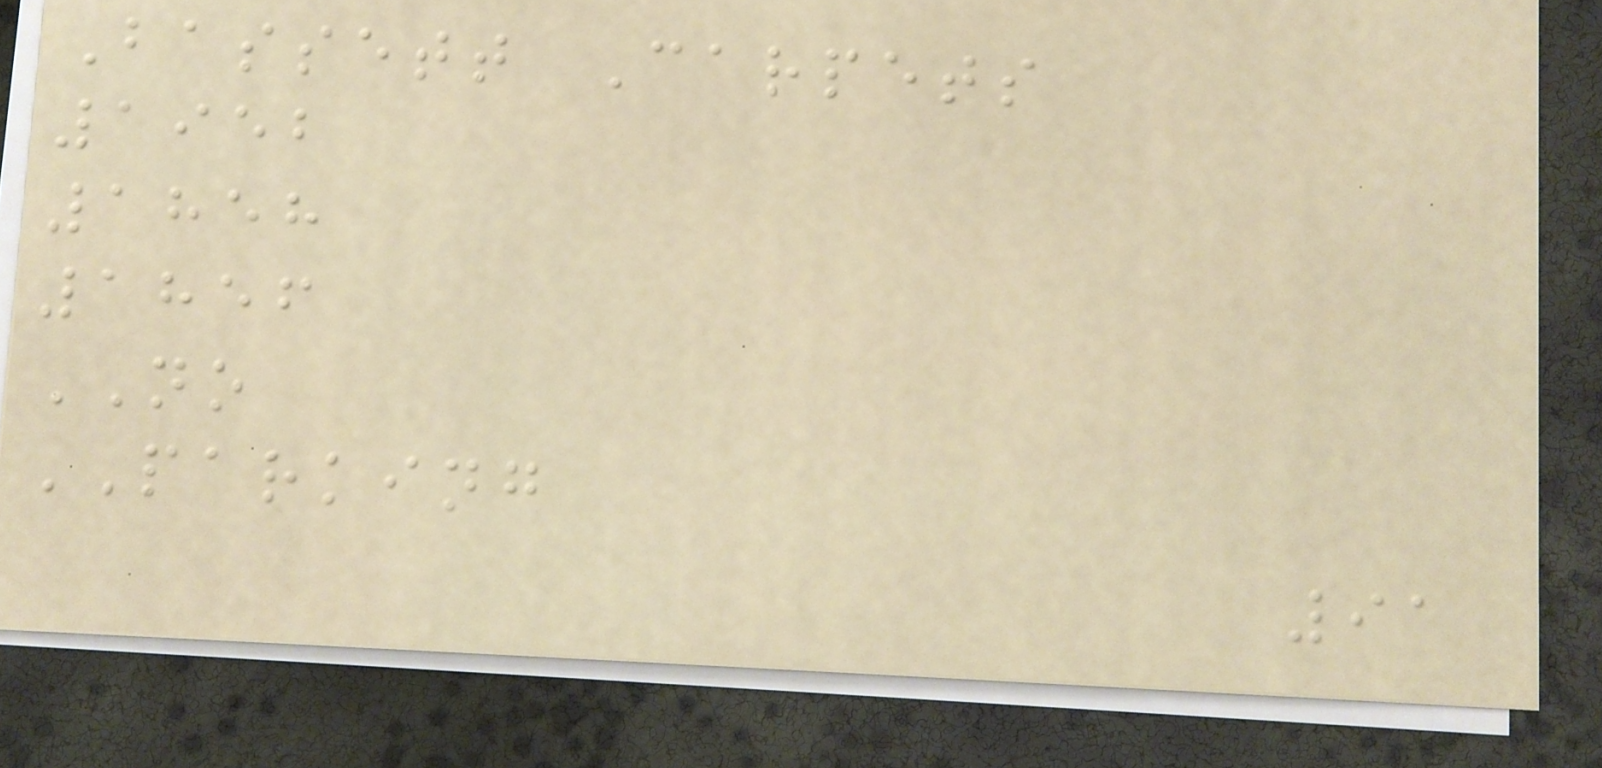Bassett Carpets
1952
1858
1856
NO
PARKING
91
